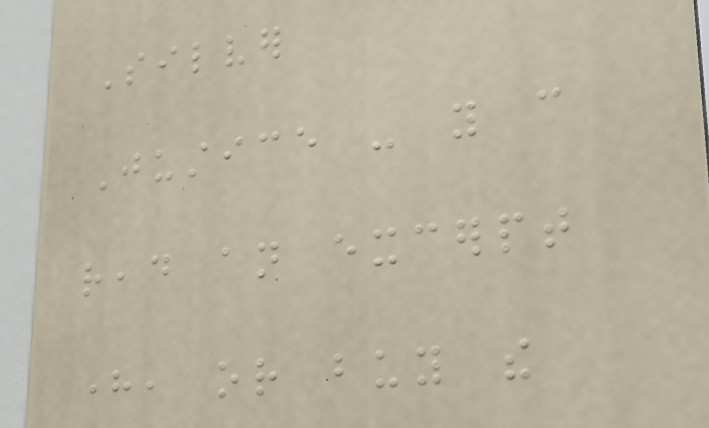Silver
Justice - you can
read an excerpt
here, or buy the
